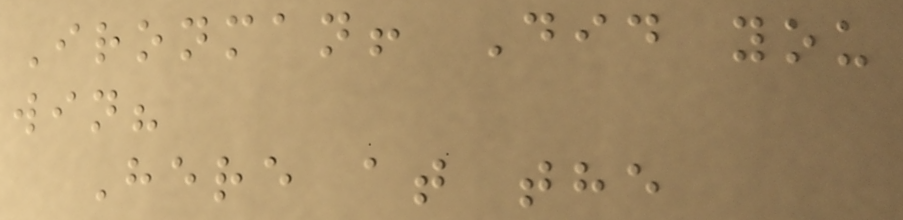Ironman! Did you
win?
Here at the
